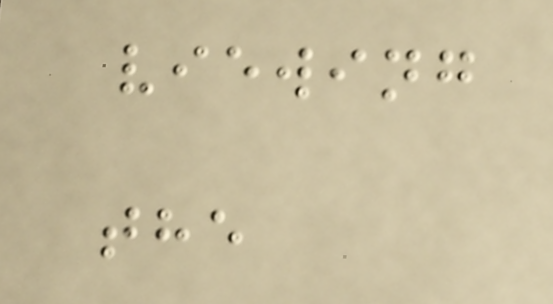viewing
the
